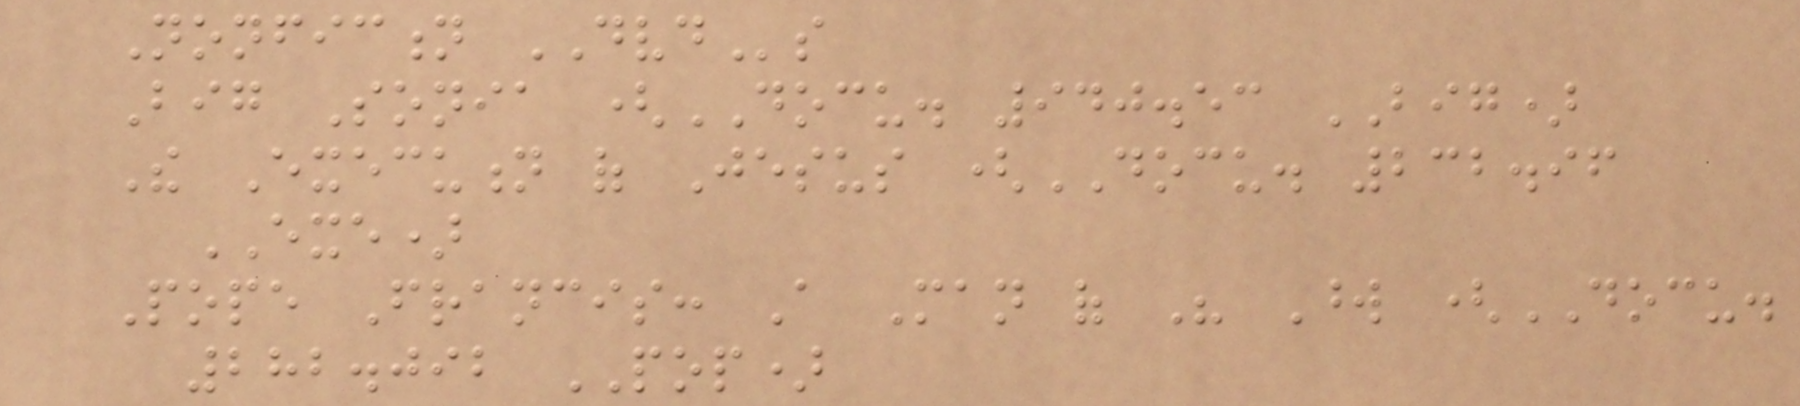Nonfiction DVDs
Big Sonia (DOCU. 940.53 BIG)
The Execution of Jesus (DOCU. 232.96
EXE)
Pope Francis: A Man of His Word (DOCU.
282.092 POP)
